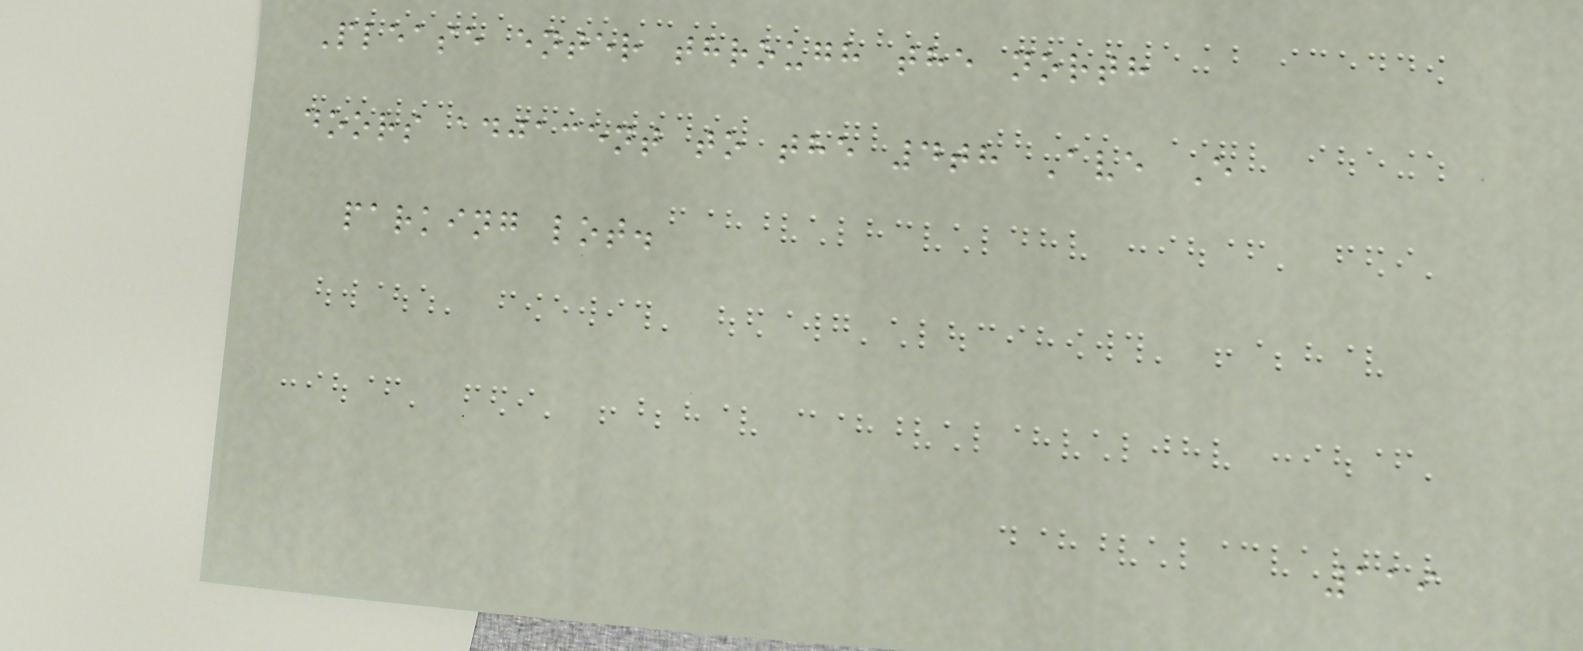Please enter through the north
doors adjacent to the 4th Ave E
parking lot.
119
